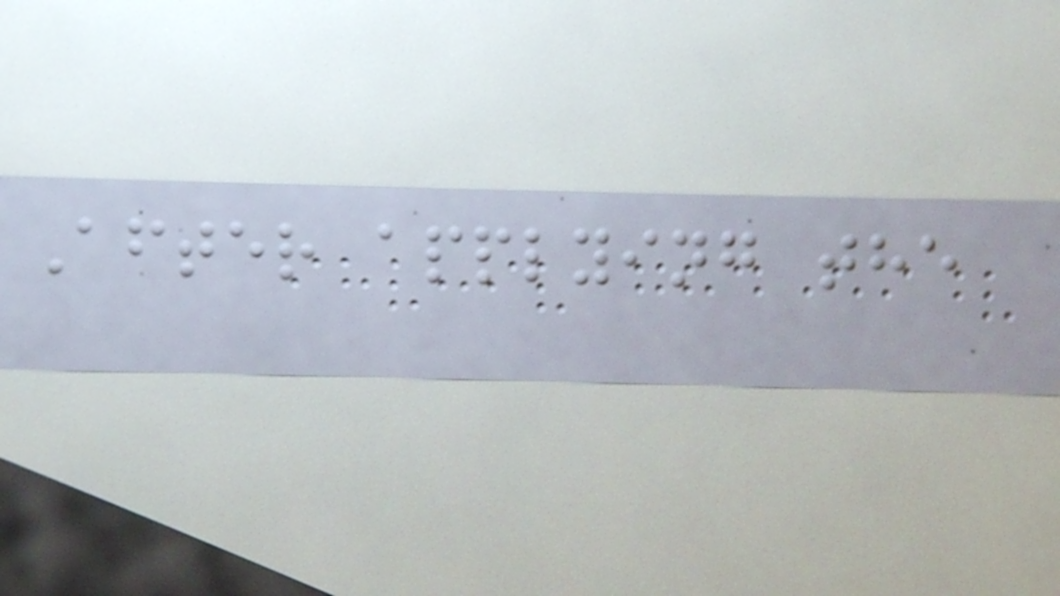After applying the
